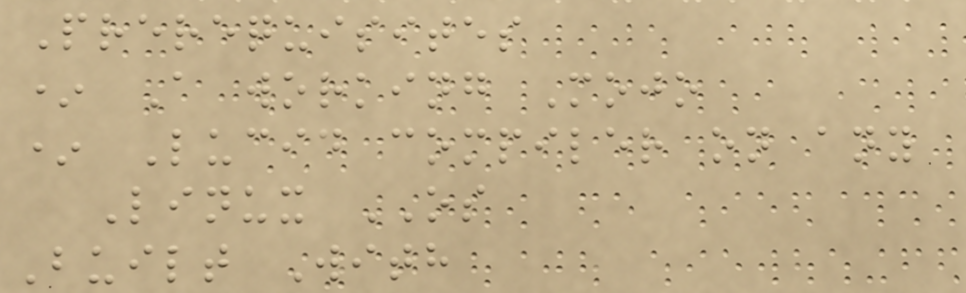Prerequisites
* A working Mojo
* Lucid compiler on any
Linux OS
Built With
